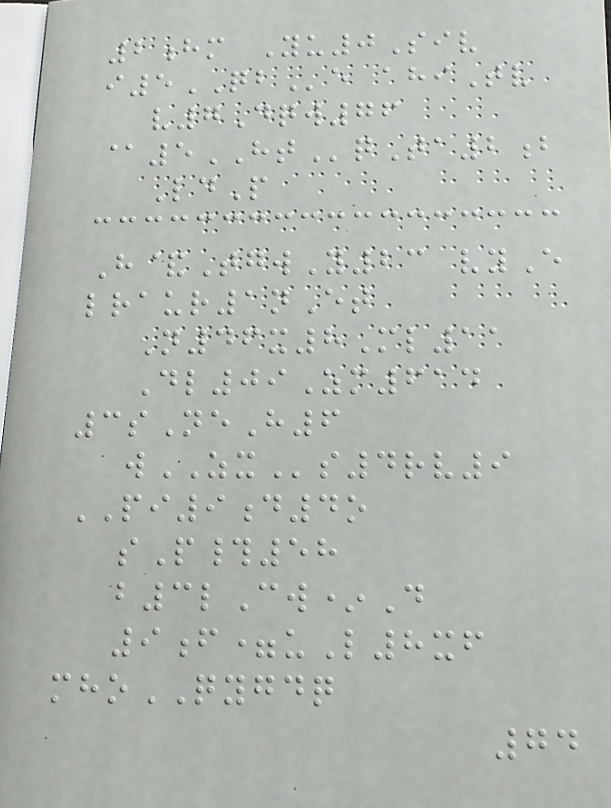2hm Yu0Siv
i5QBe ahiTv
v7Dqw76
@5HTqTa2b
LdP
H&TgwY23 vyE
lraur1nEt
N46x8Ml11
Dl09Zm614
3sNeH6
wZXs4rv9
PI9d4o
sP#58
b3lCw*D
9f=uL8xf
mhoQYGDQ
74
